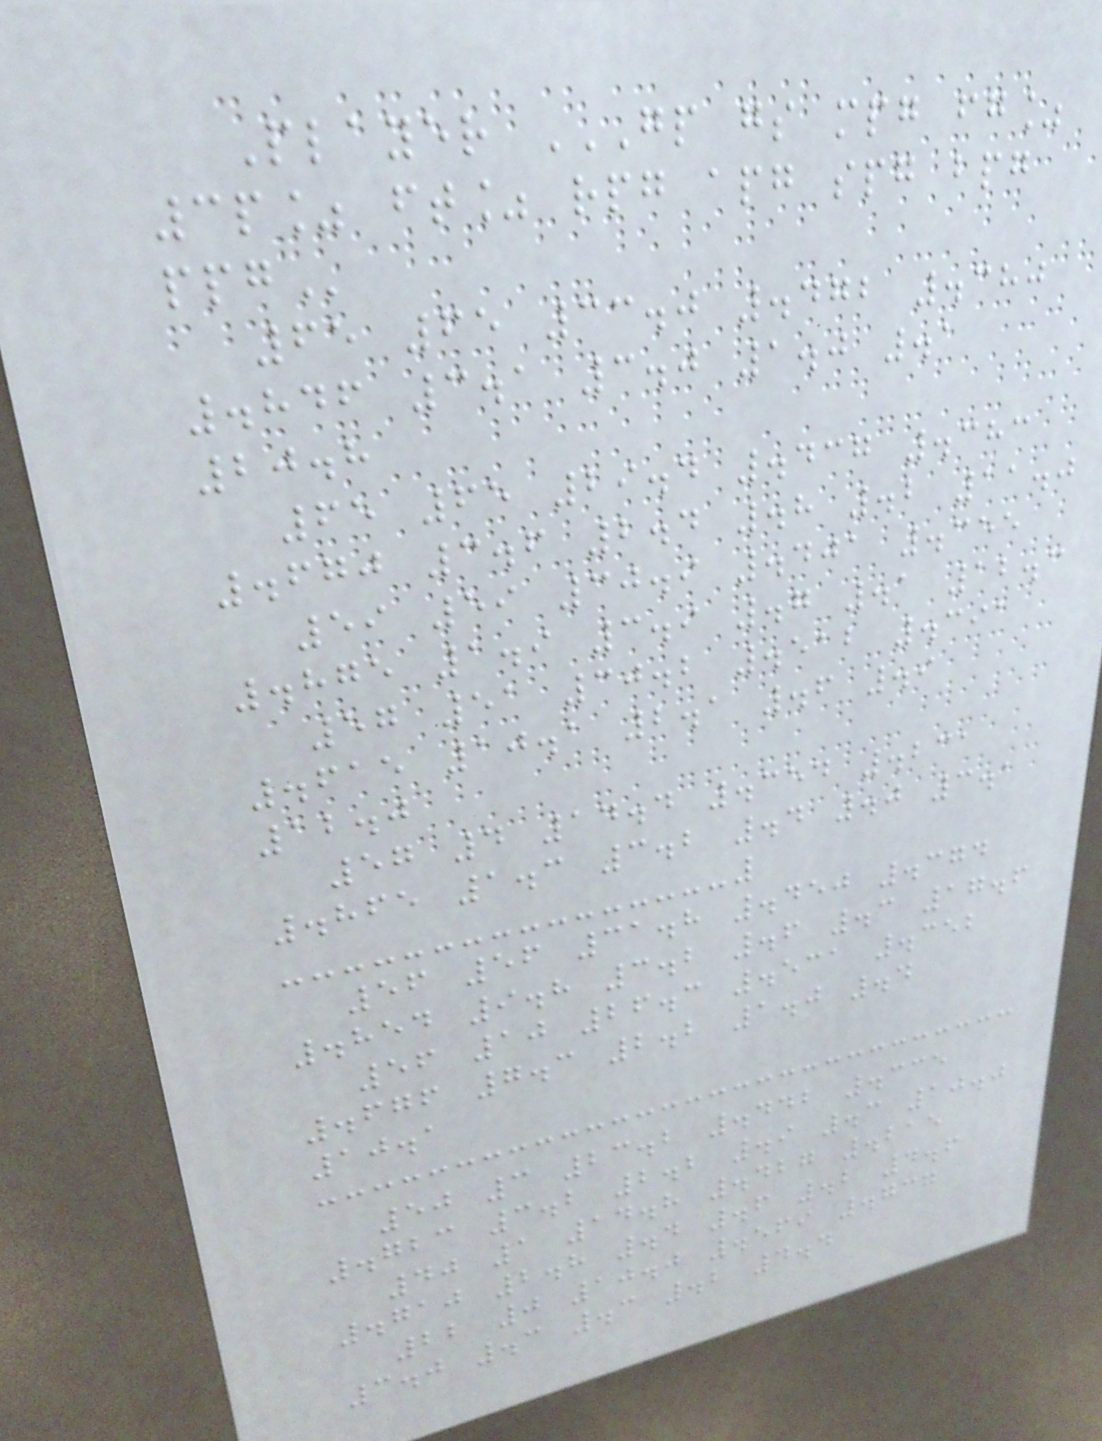Player GP GS MPG FG%
3P% FT% RPG APG SPG BPG
PPG
65 65 33.0 .472 .380
.846 3.1 3.0 1.0 .1
20.8
65 65 29.4 .437 .383
.670 3.6 2.4 .8 .2 11.0
59 59 30.9 .401 .355
.875 1.9 3.9 .7 .1 12.3
57 51 30.2 .512 .391
.615 10.1 2.1 .6 .9
12.0
57 4 14.4 .354 .231
.865 1.3 3.2 .4 .0 3.1
56 56 31.8 .450 .374
.854 9.8 3.2 .6 .3 17.6
56 10 26.3 .531 .352
.676 7.3 2.2 1.0 .4
10.1
50 3 23.2 .442 .335
.723 3.2 2.2 .9 .3 10.0
40 1 14.8 .427 .215
.710 2.8 .4 .6 .2 4.6
22 0 10.0 .569 .737
3.0 .3 .3 .2 4.4
